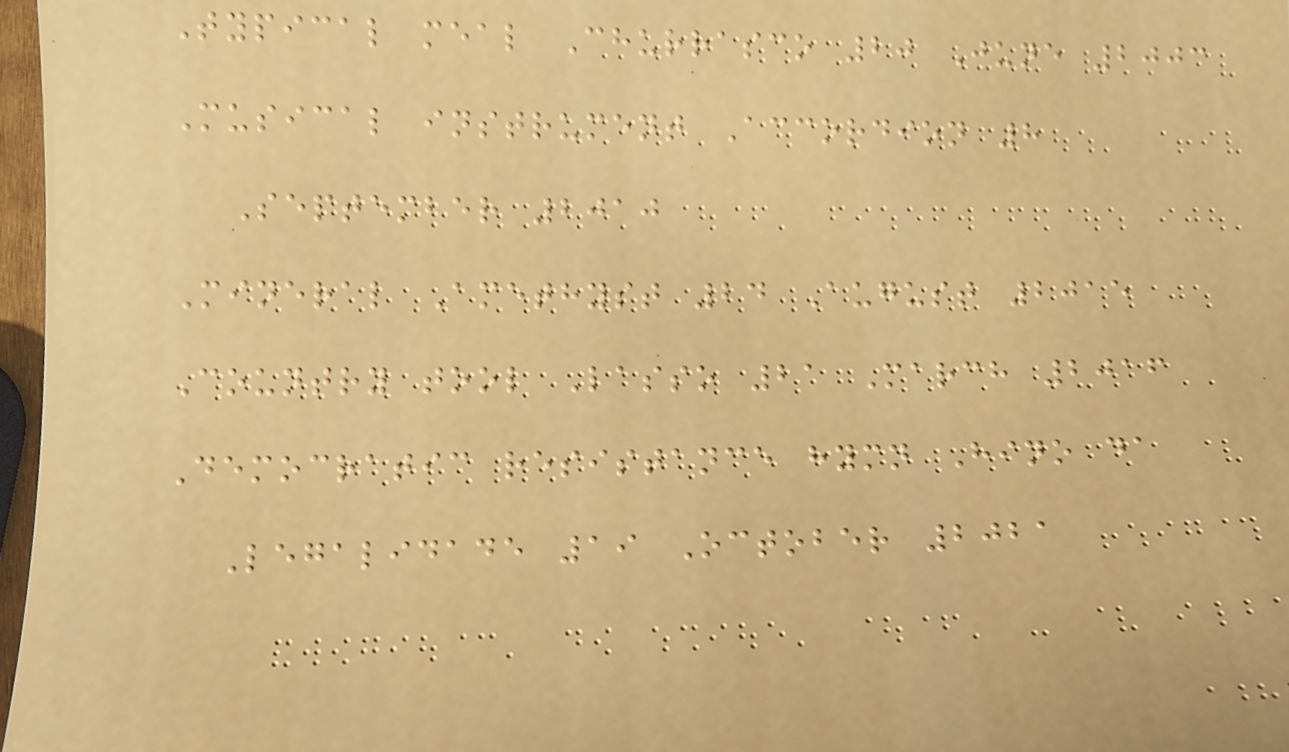Typical meal Churrasco 20 June 2003
Musical instrument Accordion 8
September 2010
Mineral Amethyst 24 August 2015
Country tool Lasso 21 March 2016
Democratic resistance hymn Hino da
Legalidade 19 October 2021
